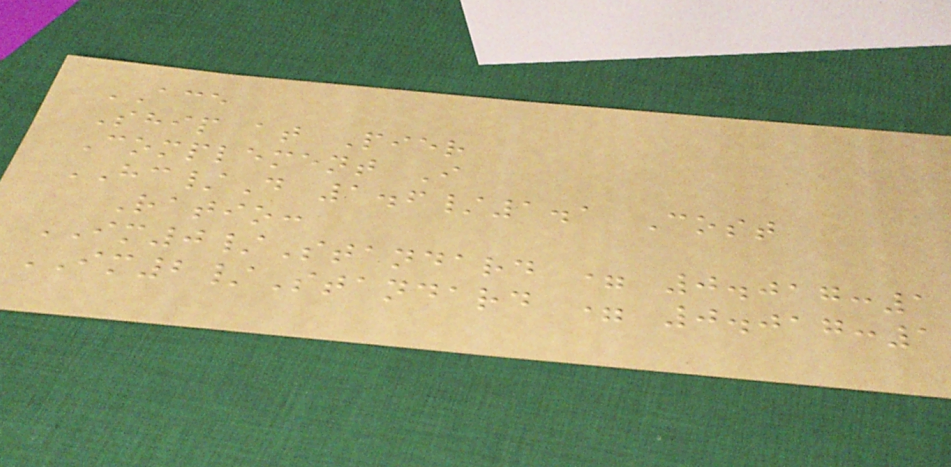ACE
Ship at Pier
Complement I
HC/D 1.6/1.1 Cost
Ratio:
IM0/Standard = 0.017:1
IM2/Standard = 0.017:1
